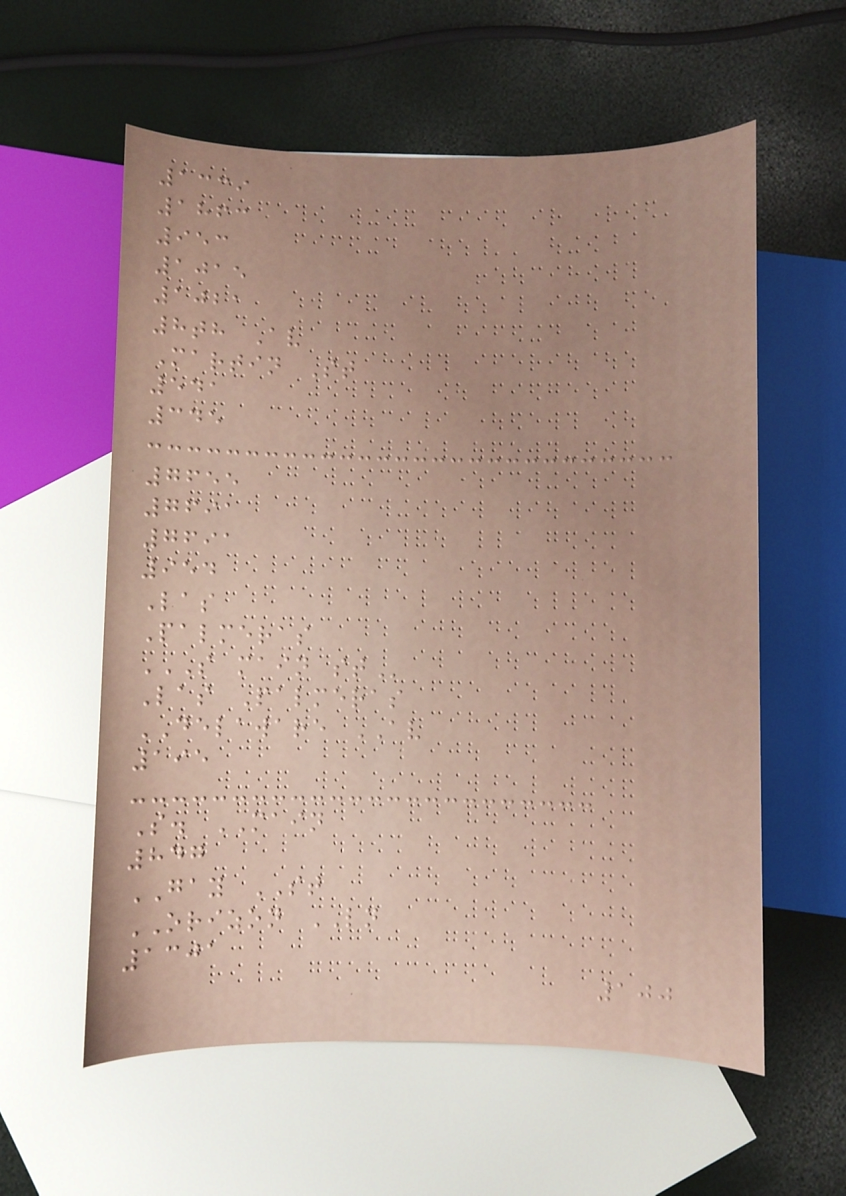1339
1863
953
1015
1021
8th Av
Martin St
541
345
7655
7691
7691
954
Las
Palmeras
S MAIN ST
Las Palmeras
DELAWARE AV
195
S. MAIN
847
GAY ST
ORIZON LN
1301
100
